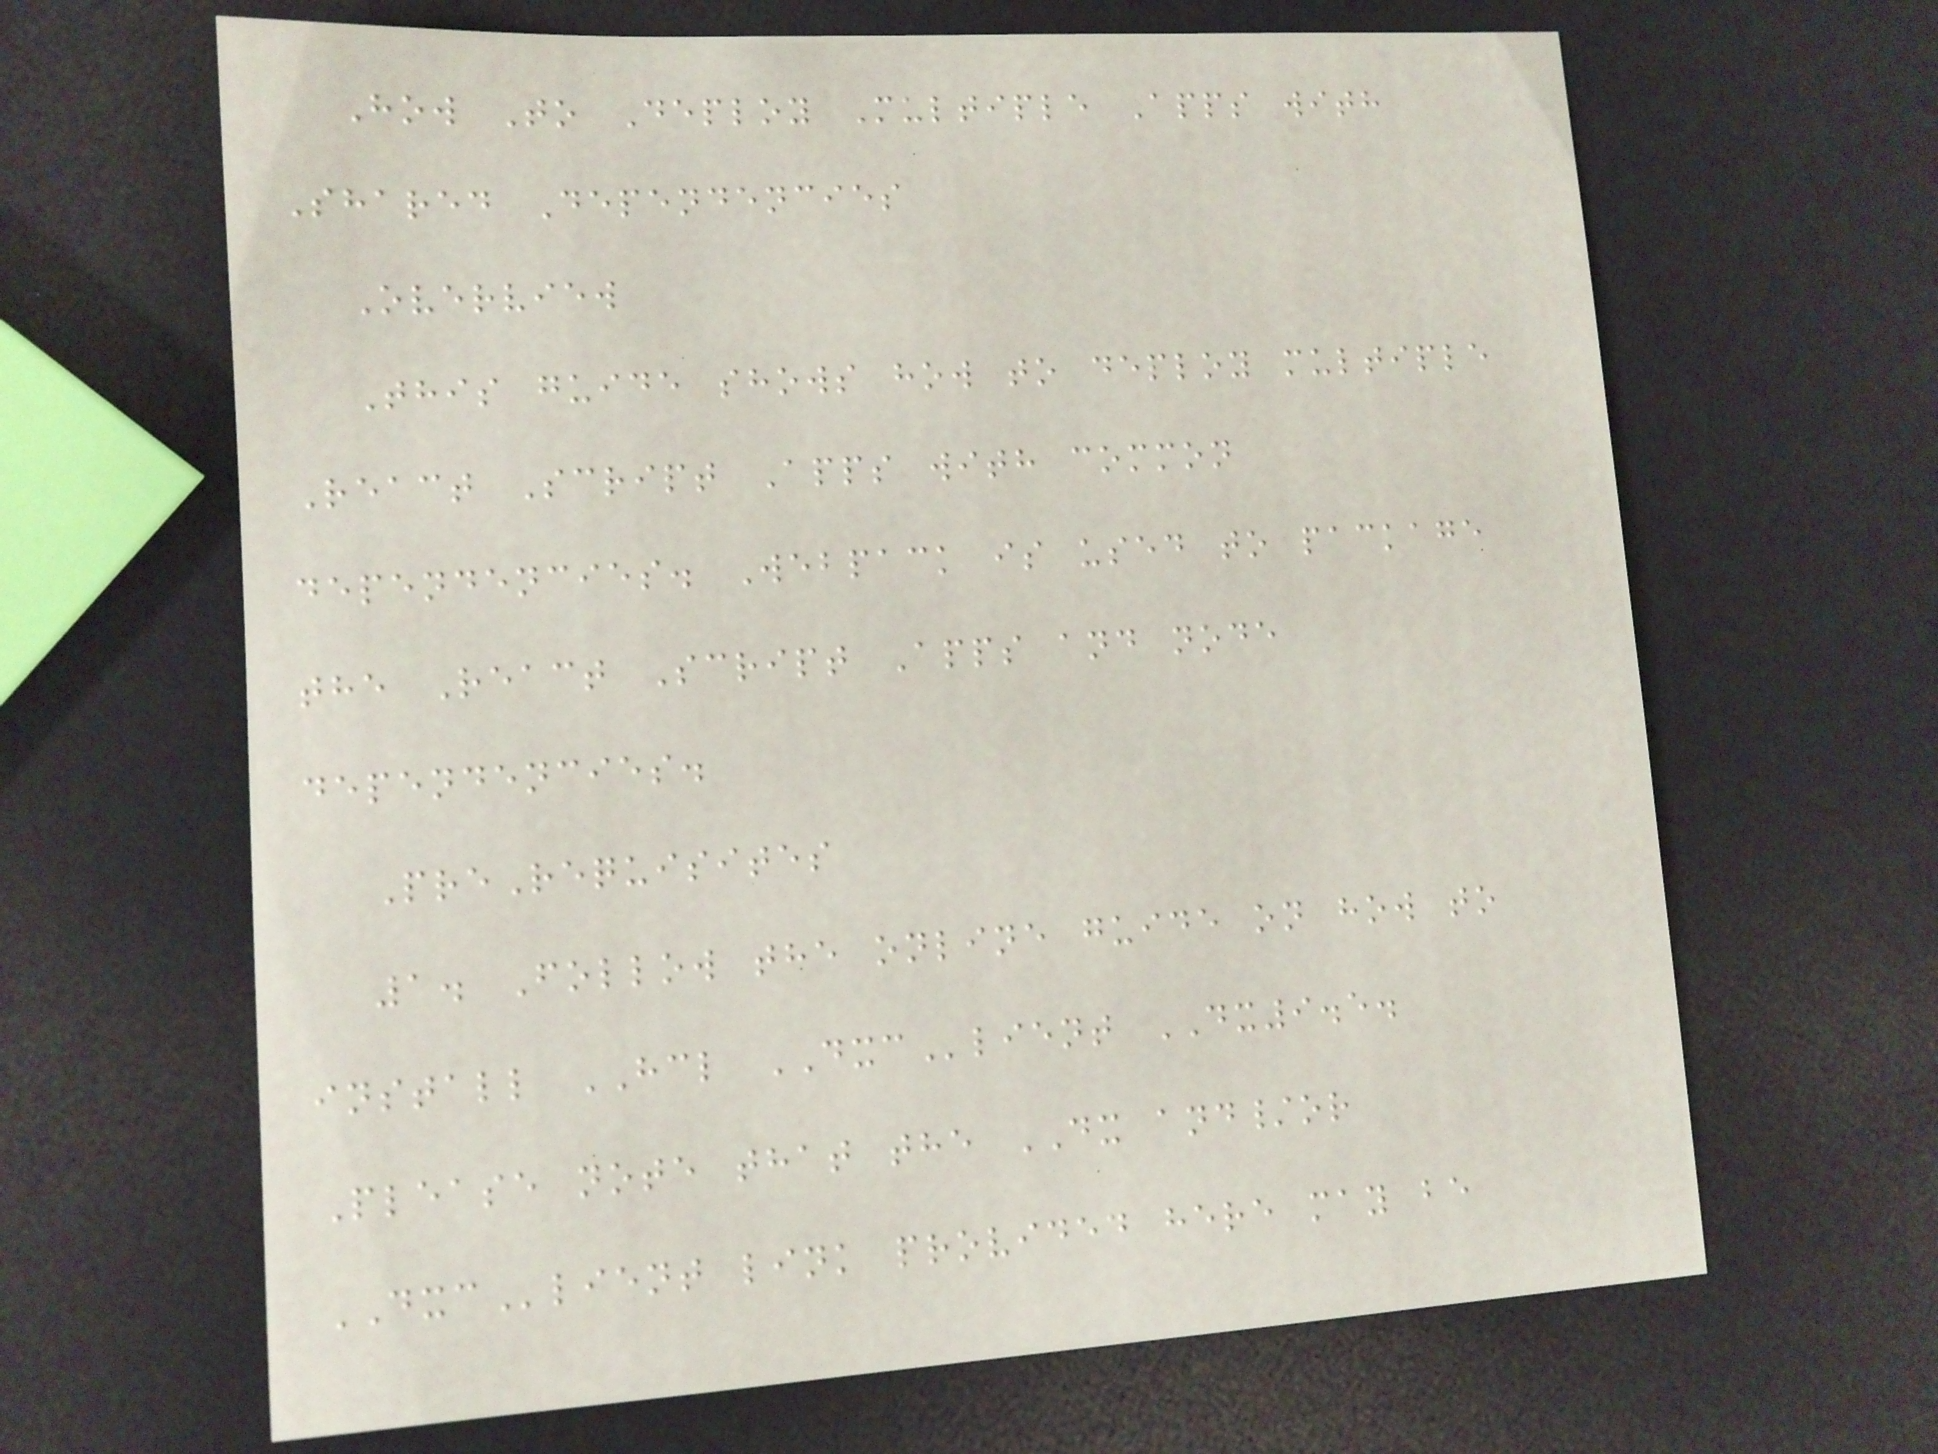How To Deploy Multiple Apps with
Shared Dependencies
Overview
This guide shows how to deploy multiple
React Script Apps with common
dependencies. Webpack is used to package
the React Script Apps and node
dependencies.
PreRequisites
1. Follow the online guide on how to
install HCL DXClient DX9.5.
Please note that the DX and/or
DXClient link provided here may be
